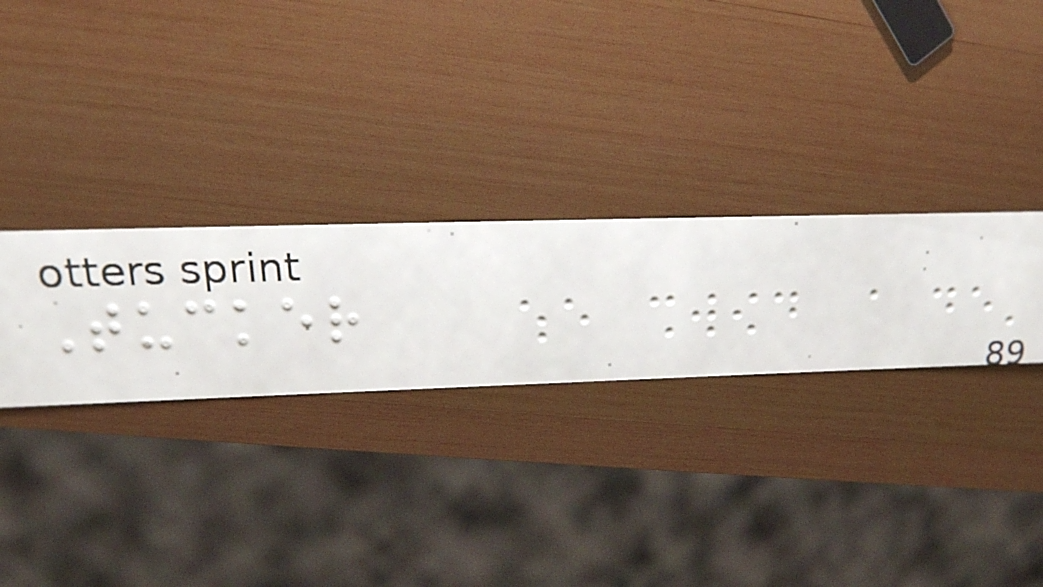Tucker
